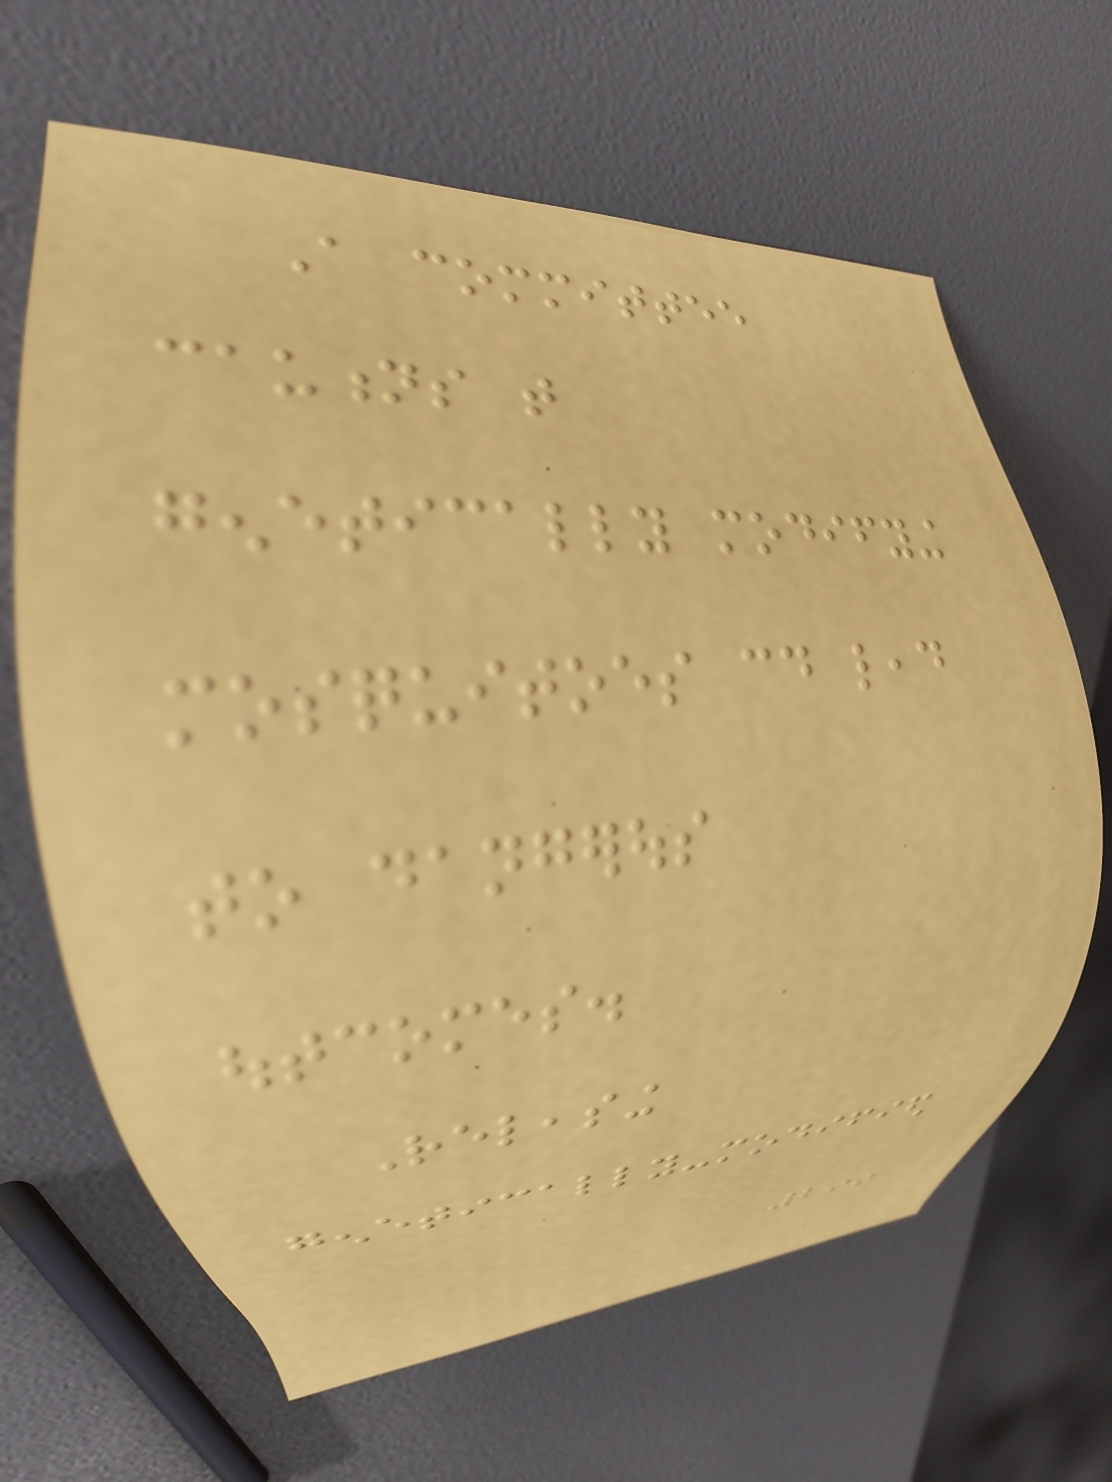A committee
cautions that
genetically modifying
mosquitoes could lead
to dangerous
outcomes.
Releasing
genetically-modified
299
